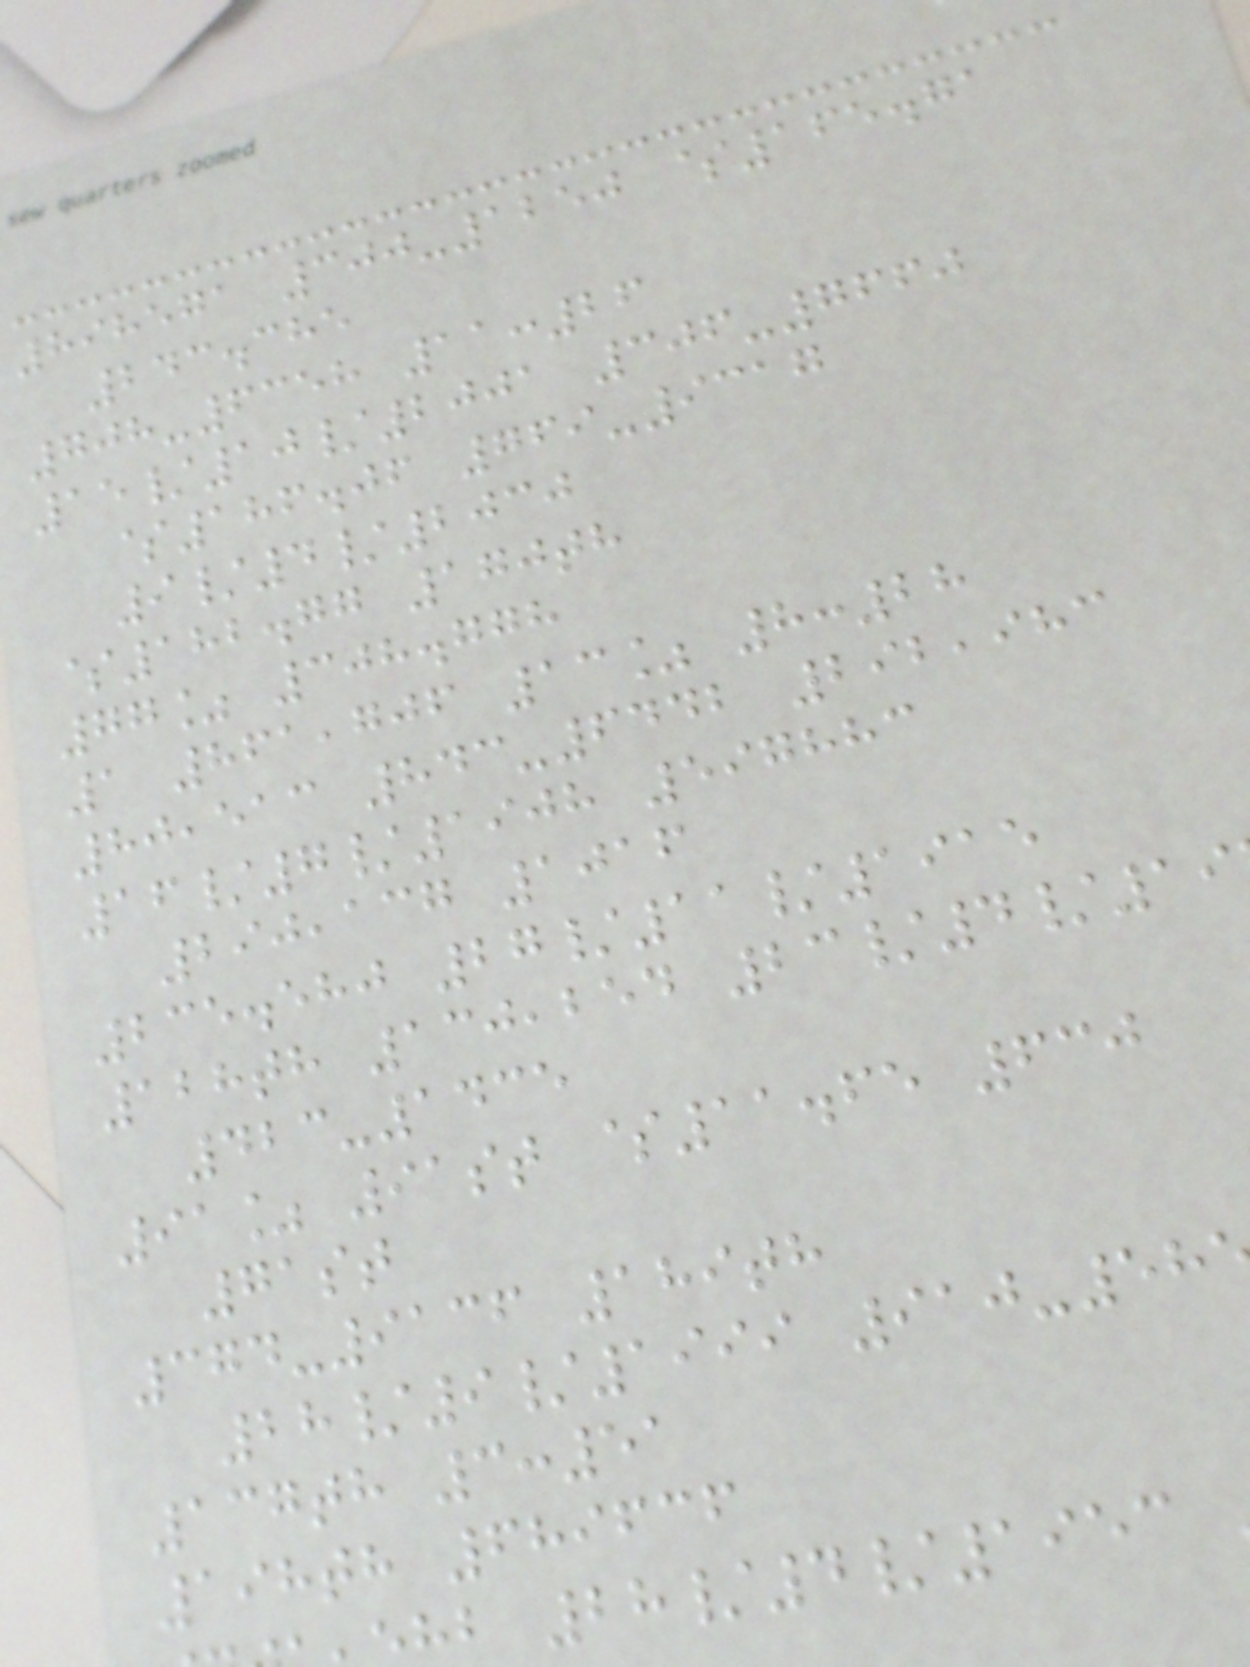898571 300-1250 $165.71
243.385
708-6358 11:26
15/10/2001 306-7660
$186.06 769-9317
9/4/2030
$182.77 170th
77% 308.778
1 861,706 13% 8:28
80,513 843-6442 292,983
16/7/1908 597883
290,137 1016
235.580 27/11/1915
128th 130,254 23/4/19
423-1435
91% 91st $11.65 630
71st
374-9136 189th
28/9/1999 910-58
137th 3:51
198th 689636
b 28/4/1953
